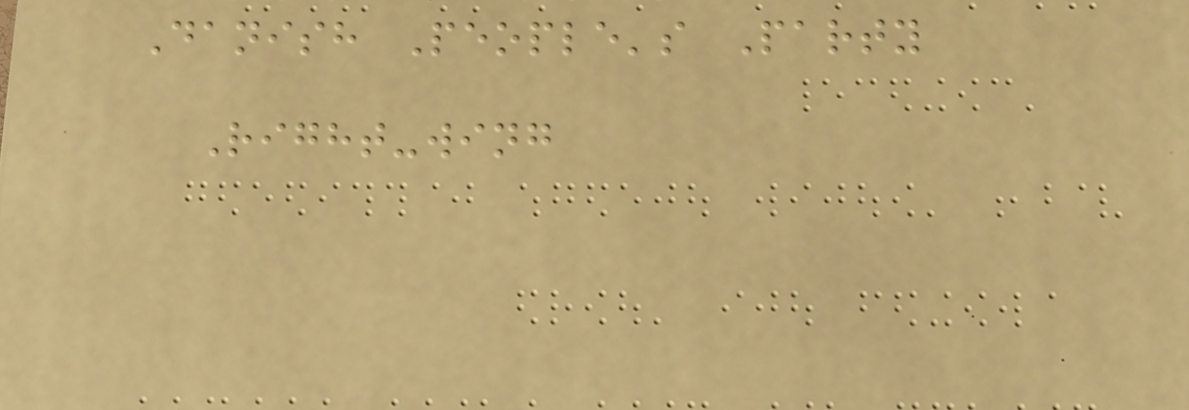Danish People's Party
Right-wing
